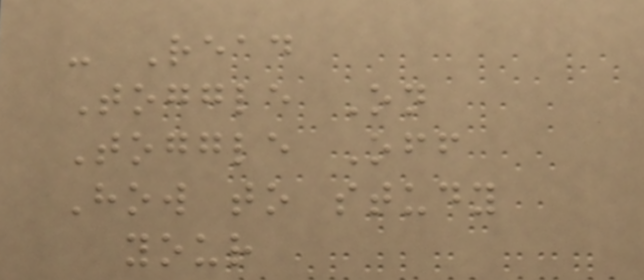- Read
Toggle On
Toggle Off
How to study
your
